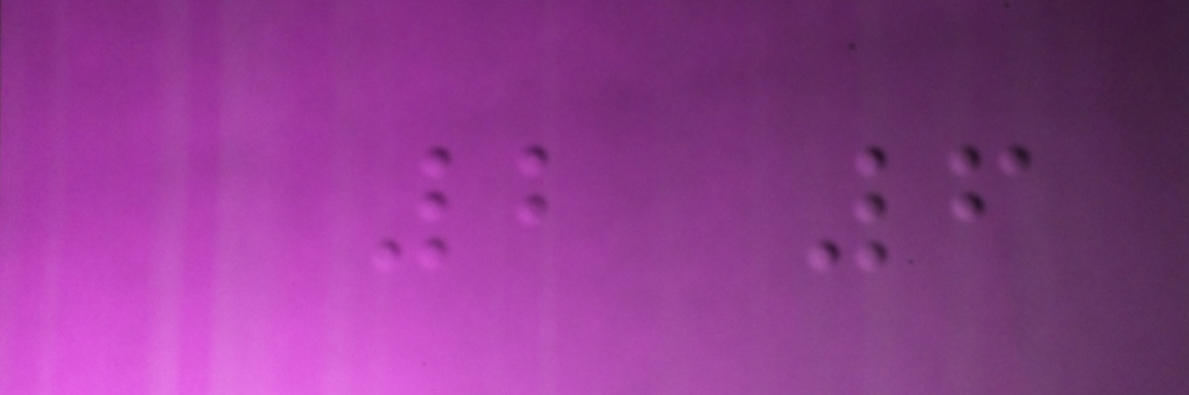2 6
